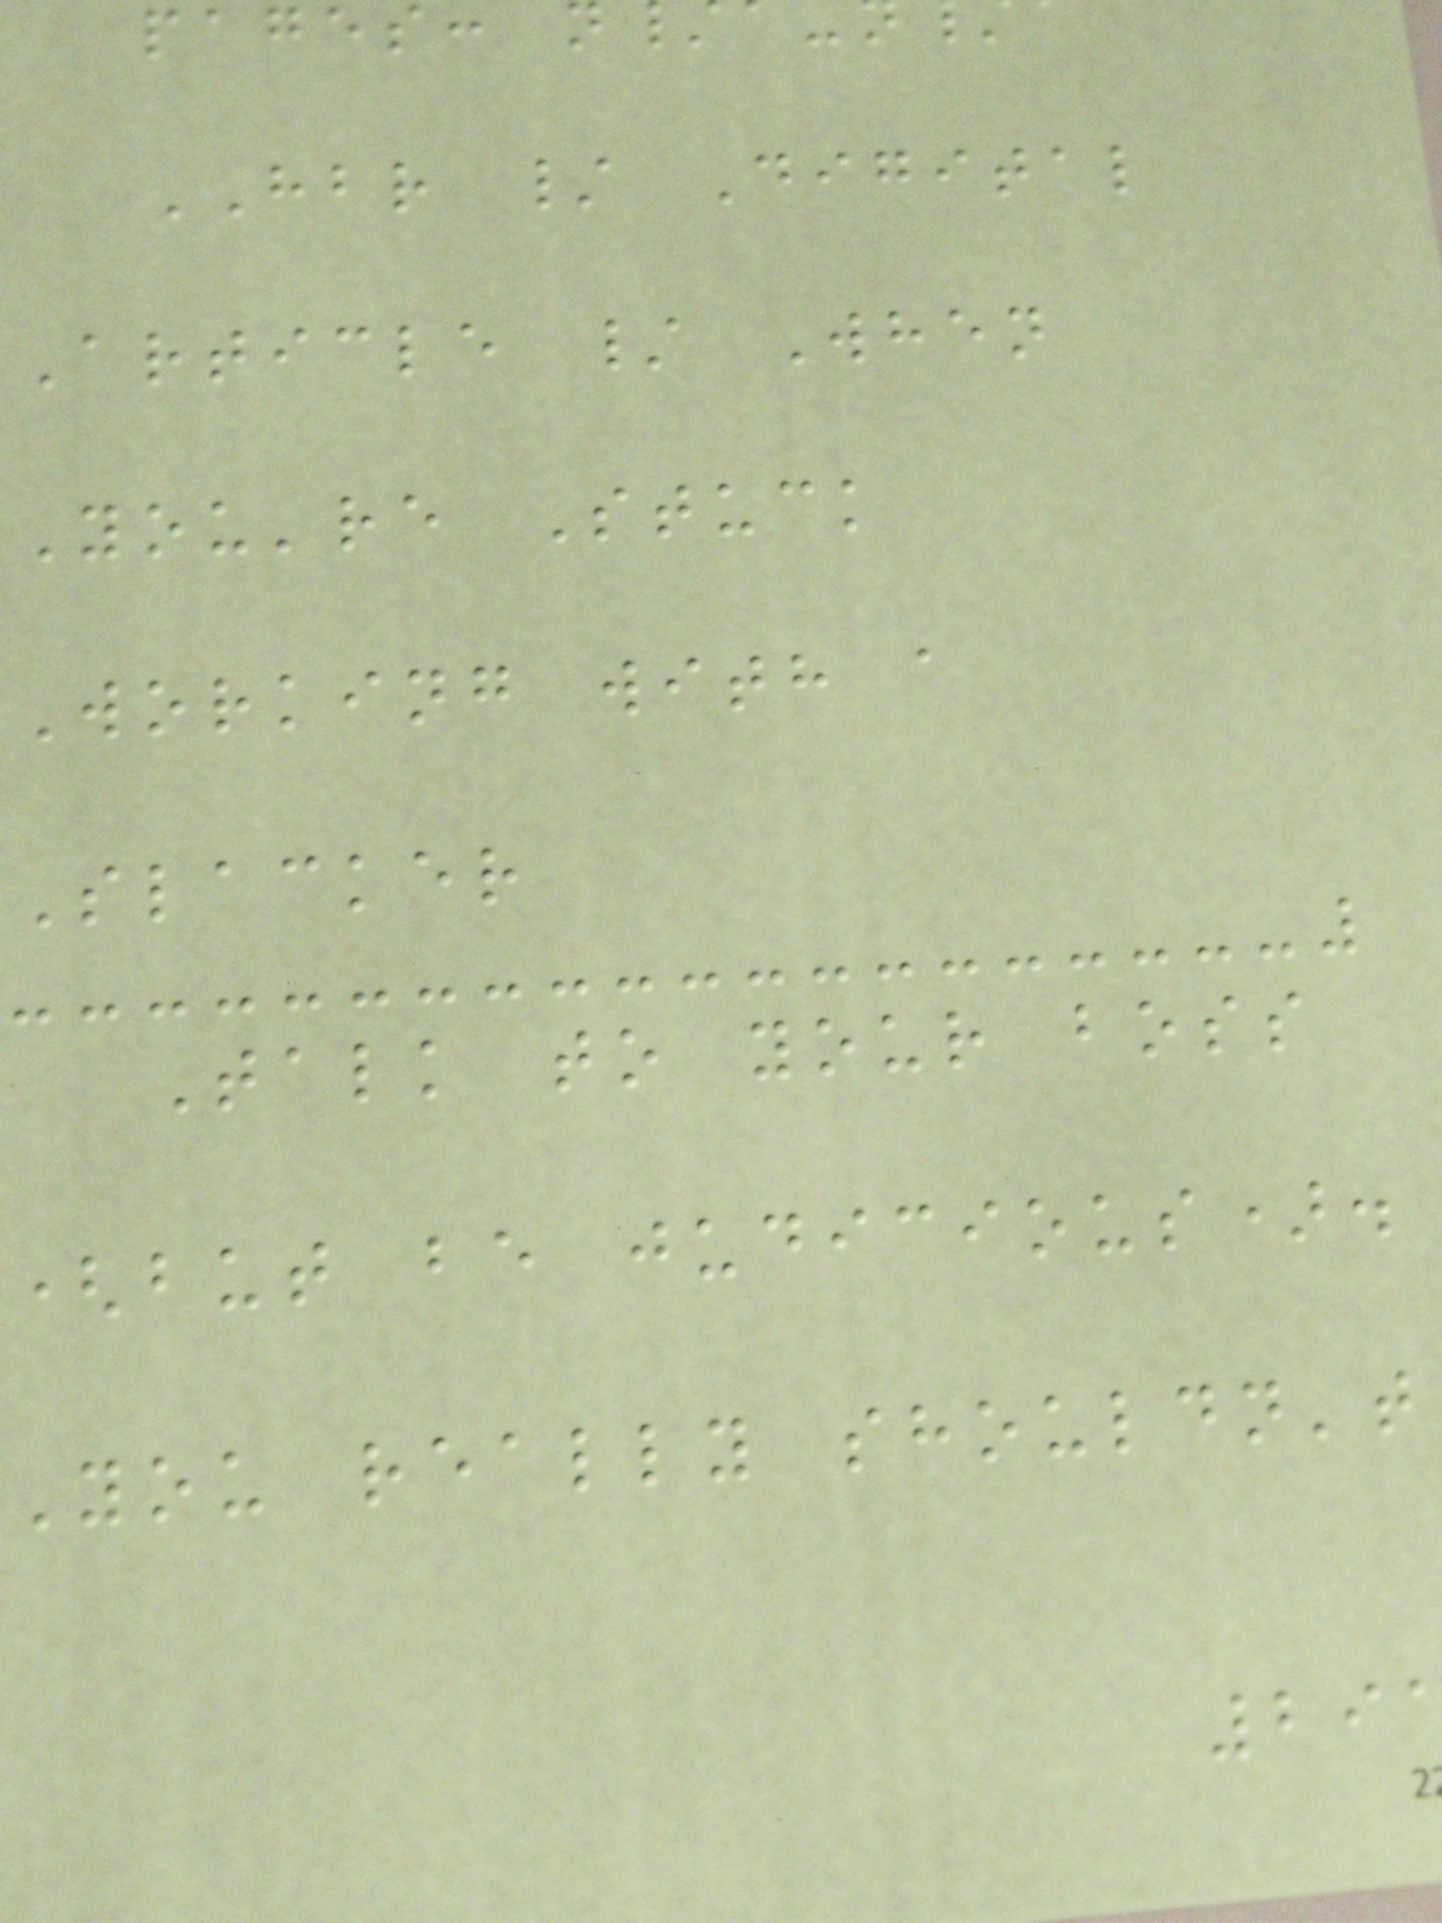pages:
HBR / Digital
Article / When
You're Stuck
Working with a
Slacker
Talk to your boss
(but be judicious).
You really shouldn't
